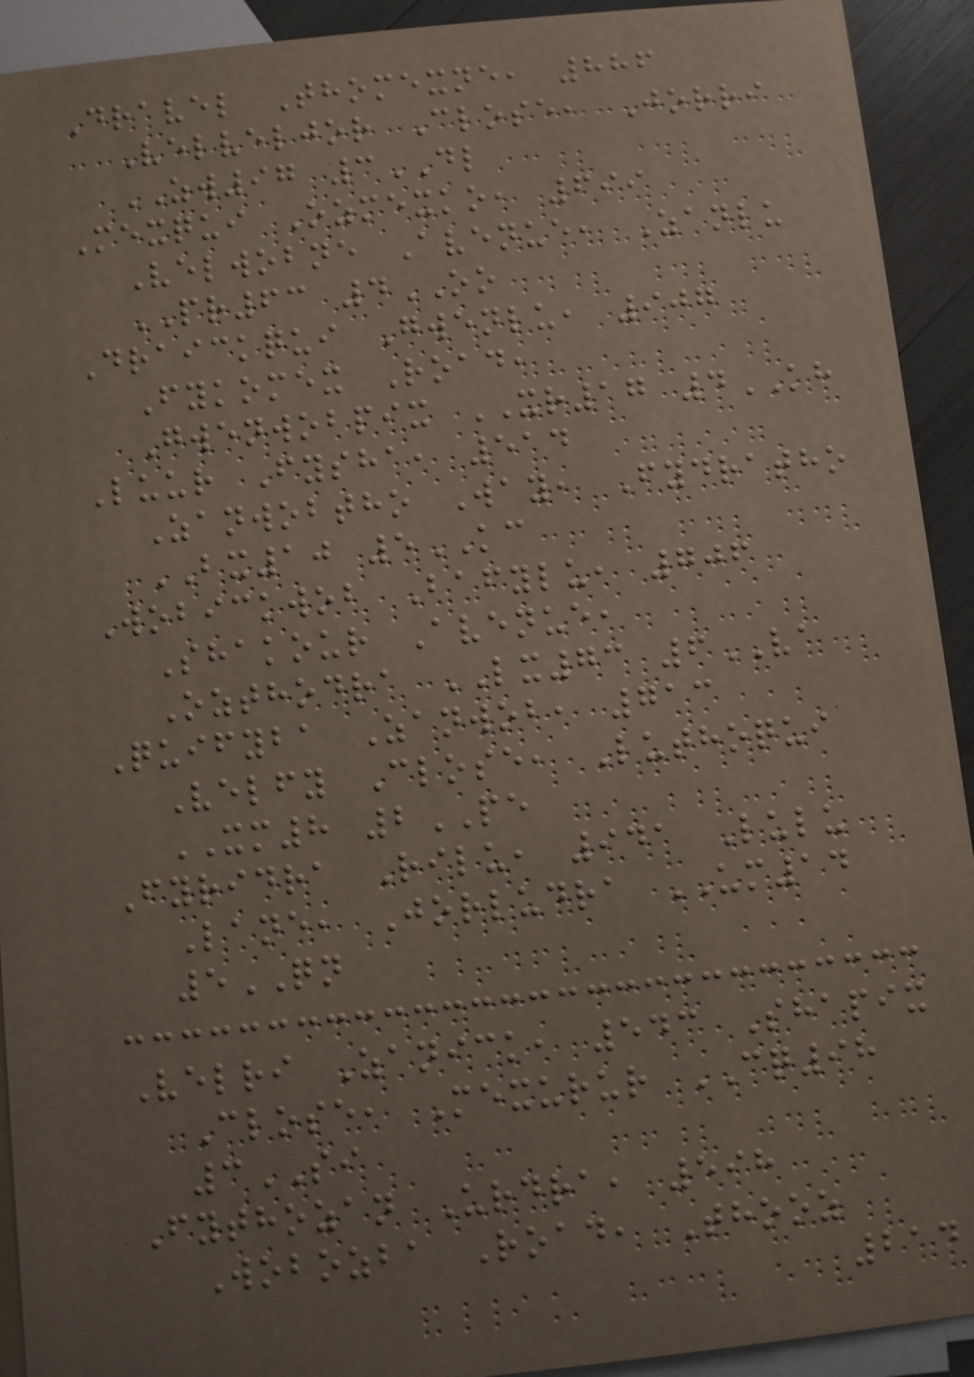Dravel Thomexne, 886
Velveljor Close, Jorri
ZW97 3DL
Mexqui Ozmexko, 699
Velwobne Avenue, Zanlu
PR63 4OO
Draickqui Gwenlu, 907
Fykomex Road,
Gwenwobpix XR17 4KH
Luur Fysha, 514
Zanwobtho Way, Fydratho
BX10 5KC
Wobickwob Bafylu, 706
Shakour Avenue,
Ozthodra LX73 6VA
Quifyba Zanwob, 713
Velfy Close, Luthoqui
XM8 2PE
Fyridra Rilu, 941 Lulu
Lane, Jorludra UM14
5QN
Velri Zanick, 543 Shapix
Close, Mexurur CQ98
3SI
Fythozan Urdra, 598
Wobozba Road, Thooz
214
